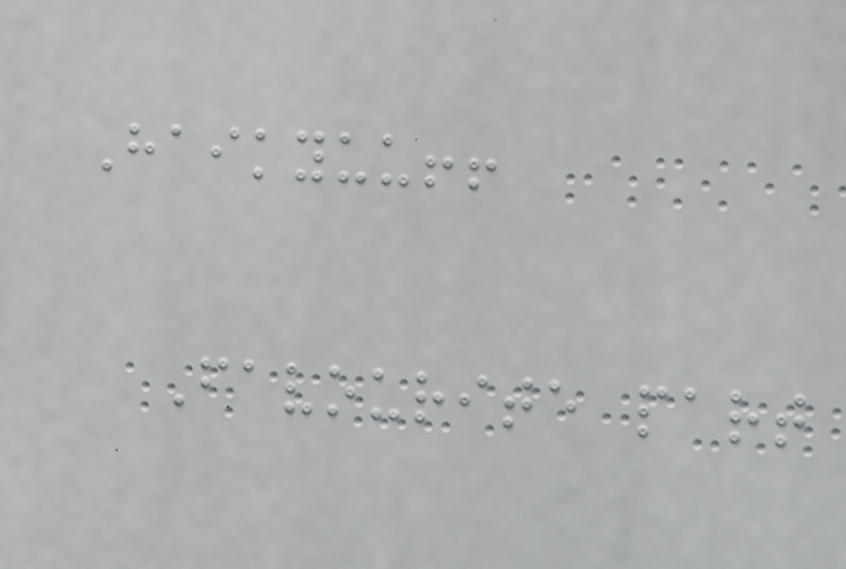Haikyuu!!
Favourite part
